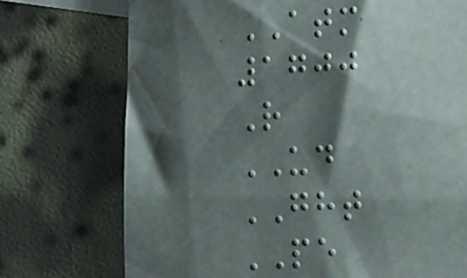ATM
1700
R
UD
GHT
PE
